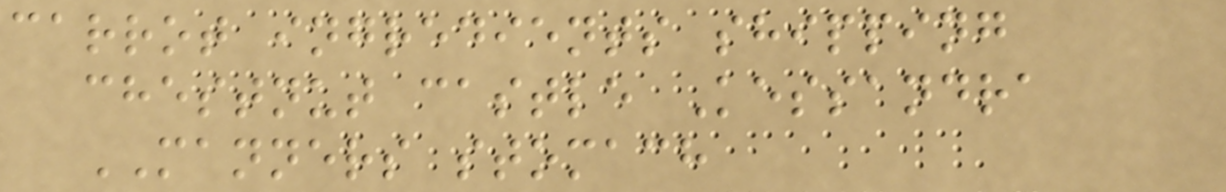carrot ingredients shipping
chestnut castle Kessandra
MANNERS stomach
